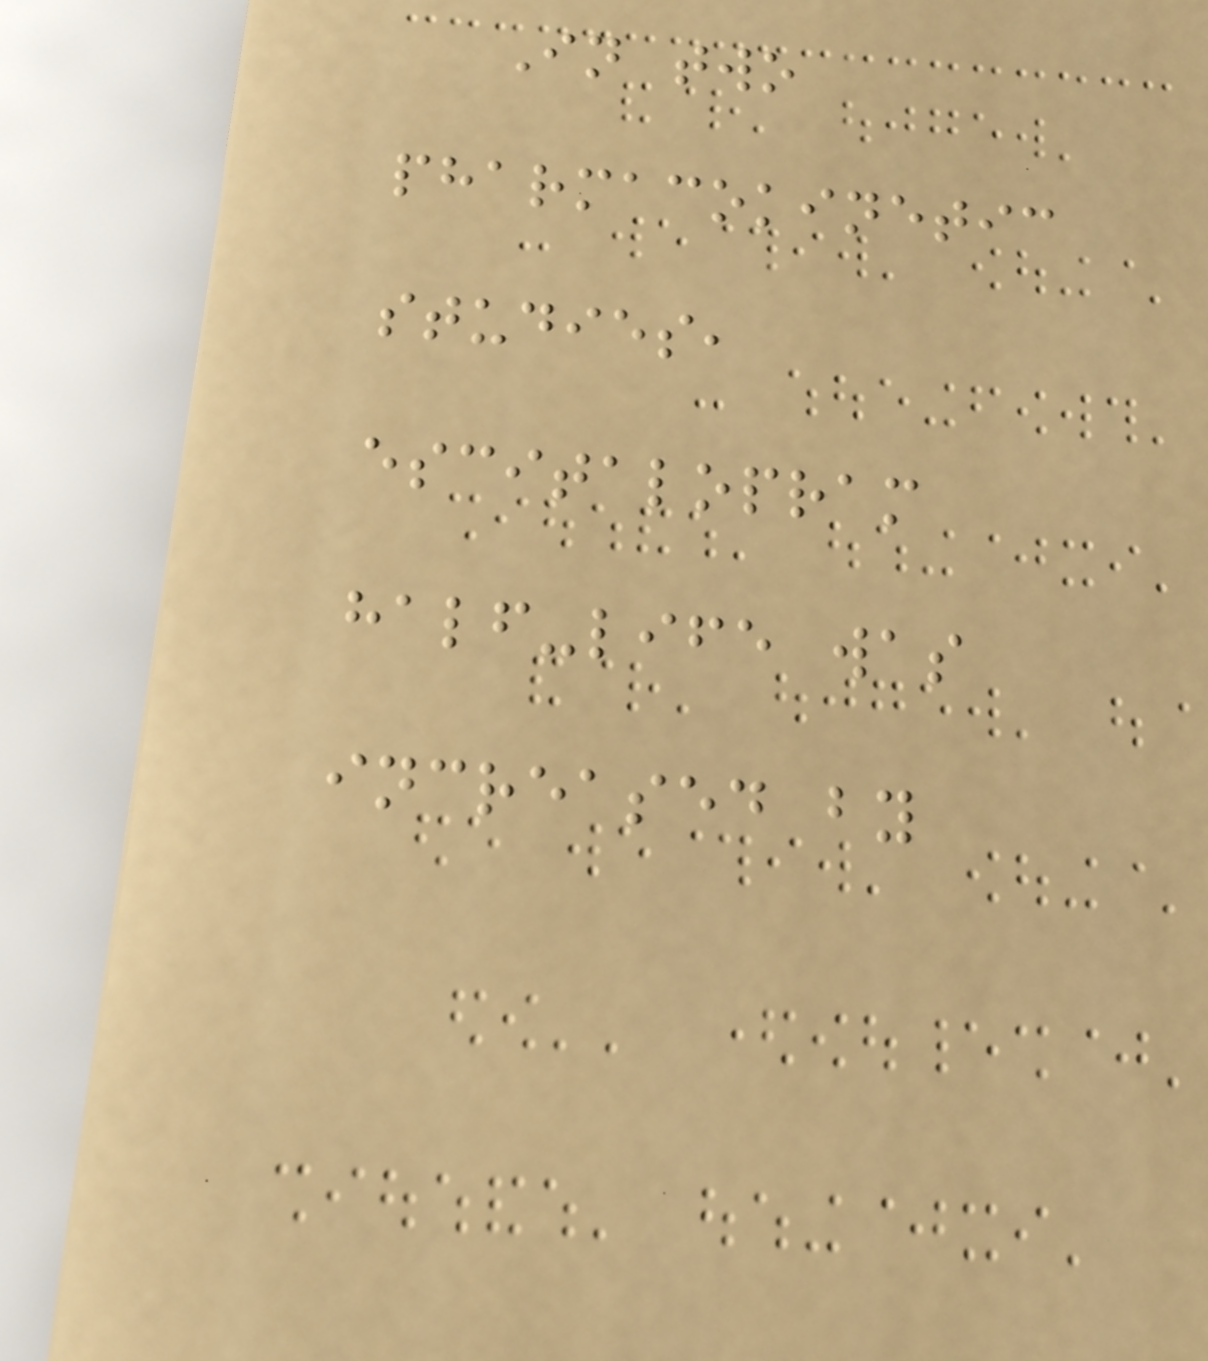In two
pharmacokinetic
studies,
escitalopram
half-life was
increased by
